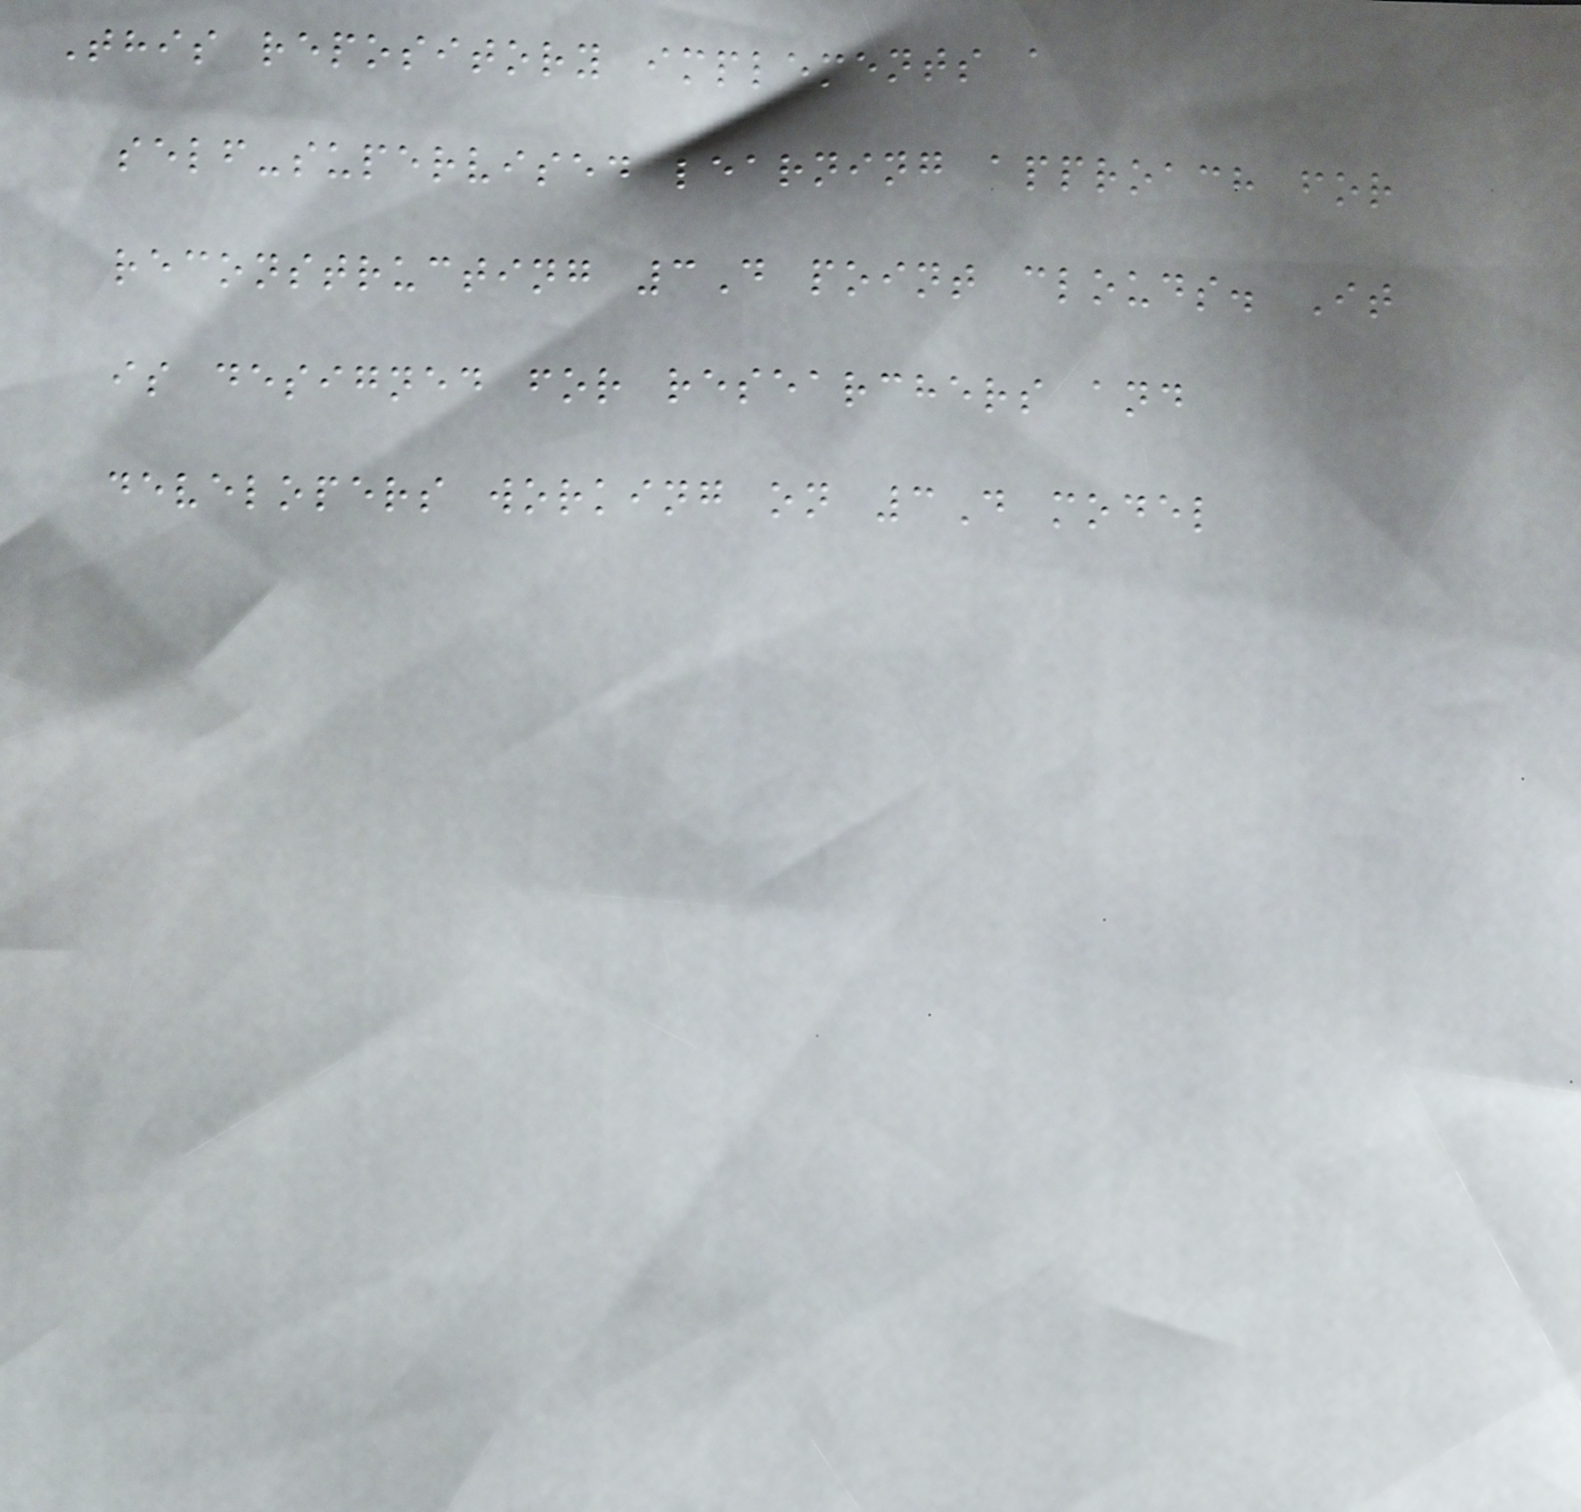This repository implements a
self-supervised learning approach for
reconstructing 3D point clouds. It
is designed for researchers and
developers working on 3D model
